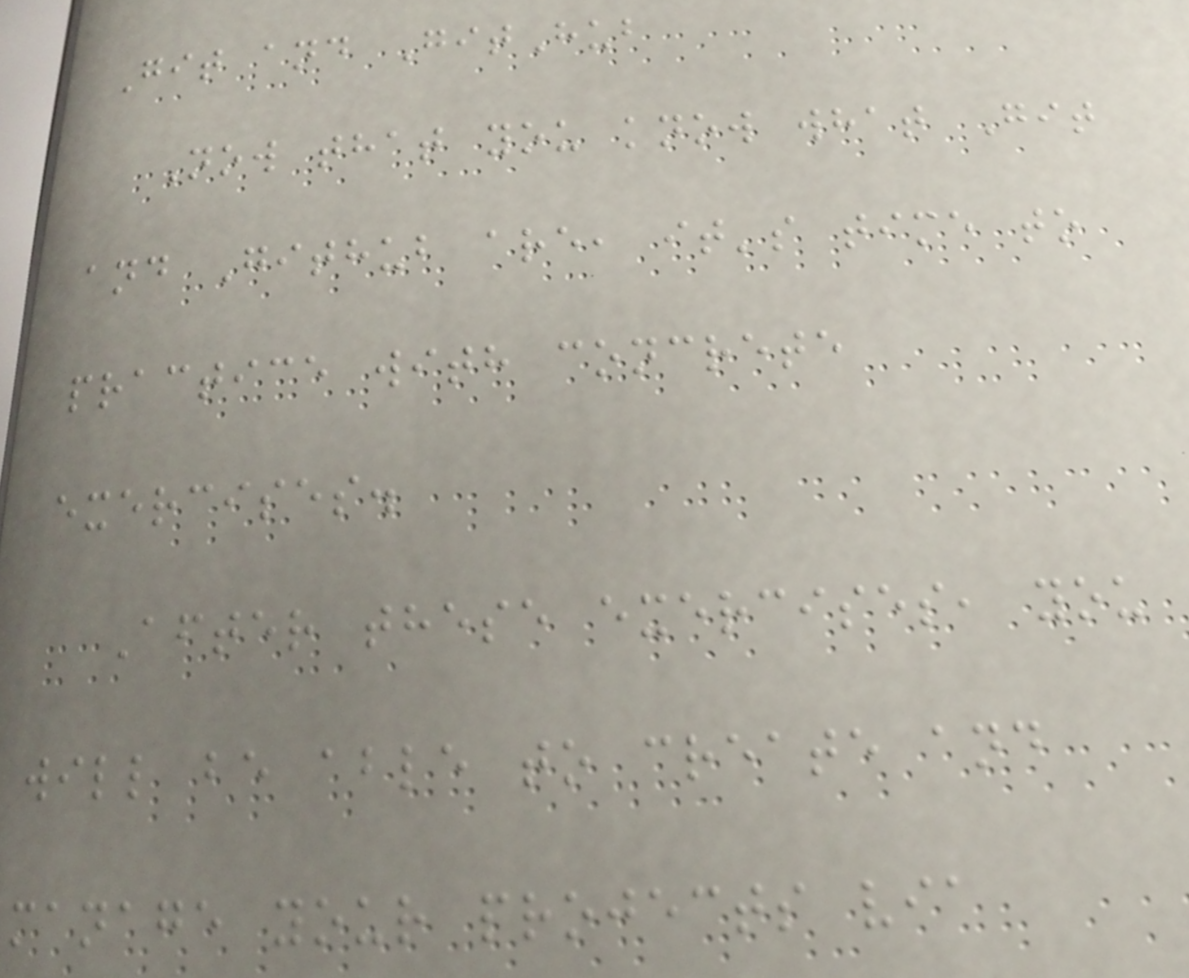Git and GitHub
Now that you know what Git
and Github are, it's time to
practice with concrete
exercises.
After these exercises, you
will be able to create and
manage your projects via
